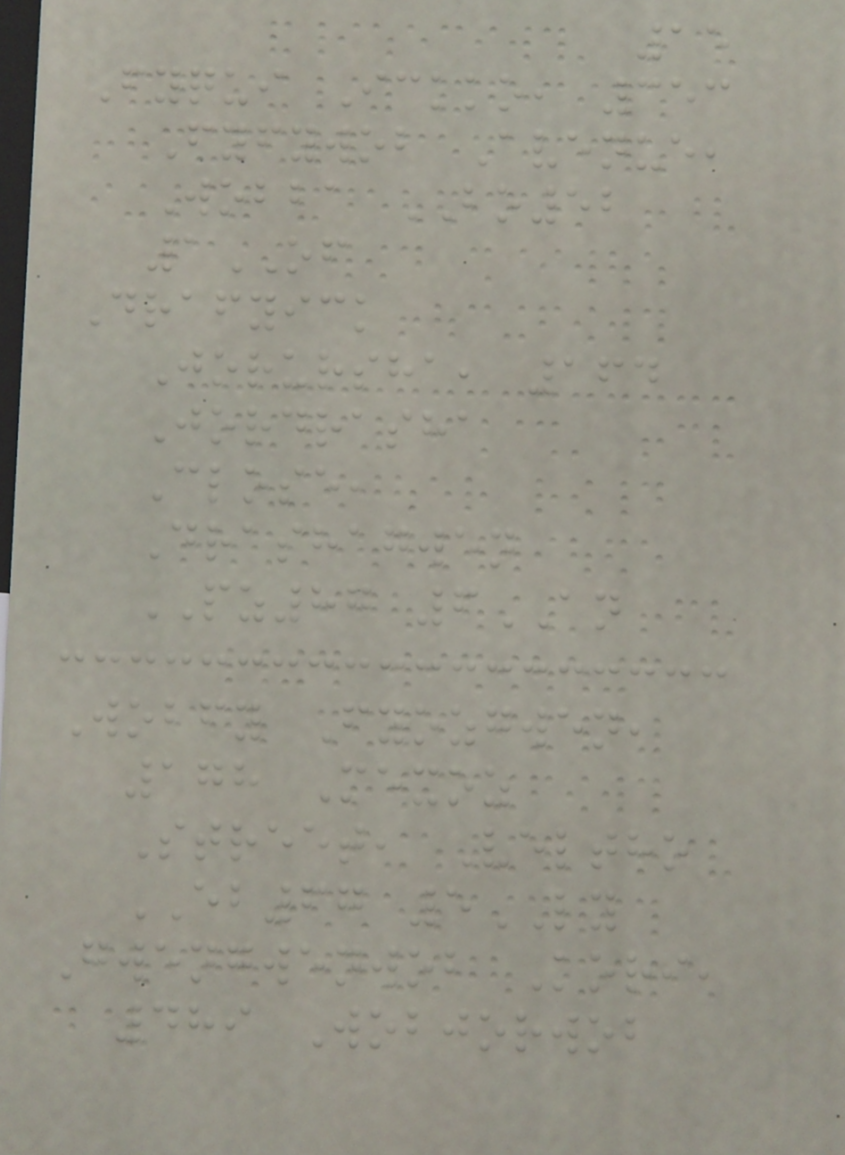15
Fyqui Ickko, 353
Fyfywob Avenue,
Wobba BO52
1OF
Drafyick
Jorursha, 164
Jordrasha
Close,
Drashagwen
PZ87 6AN
Wobfy Fyozgwen,
178 Mexoz
Street, Veltho
EB67 5LY
Gwengwenwob Kori,
489 Wobjorwob
